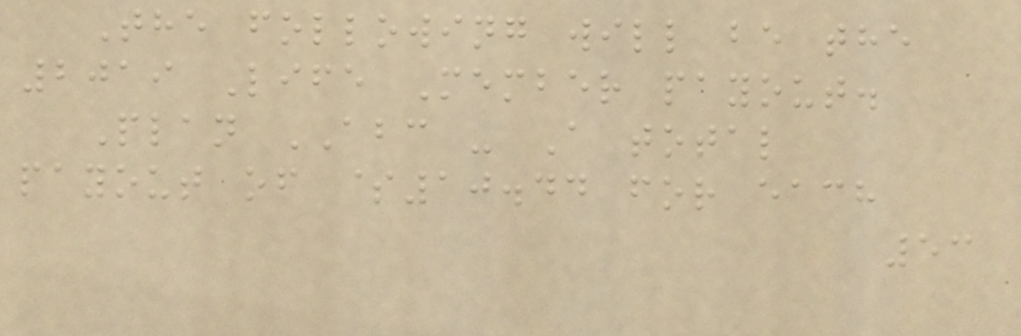The following will be the
2019 Life Member payout.
Plan ABC - A total
payout of $10.44 for each
53
